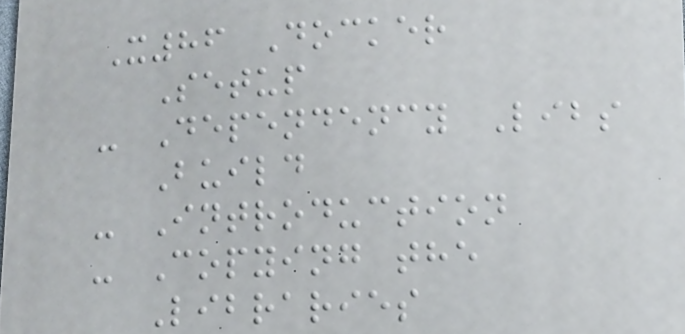X86 Docker
Setup
- Dependency Libs
Build
- Introduction
- Copying the
Libraries
